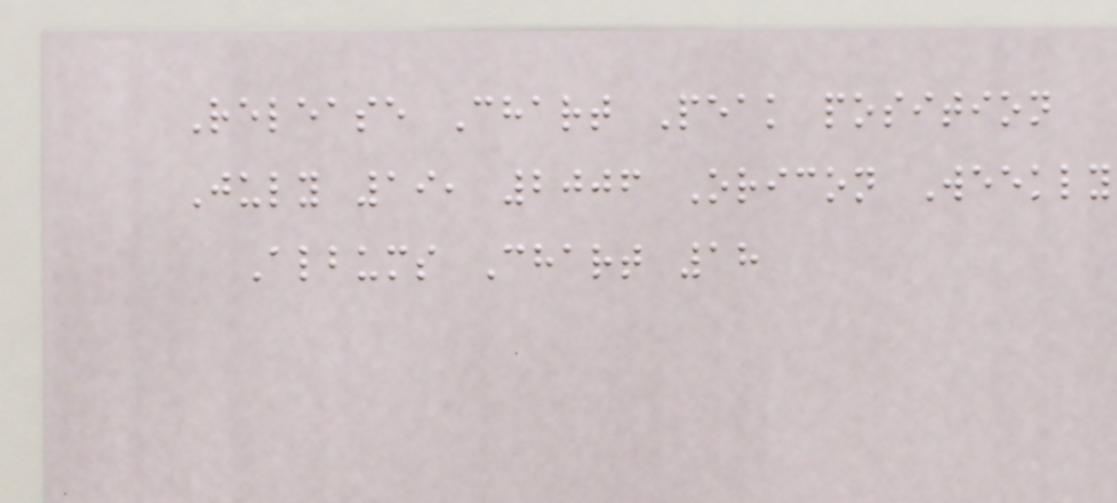Release Chart Peak position
July 19, 2006 Oricon Weekly
Albums Chart 18
